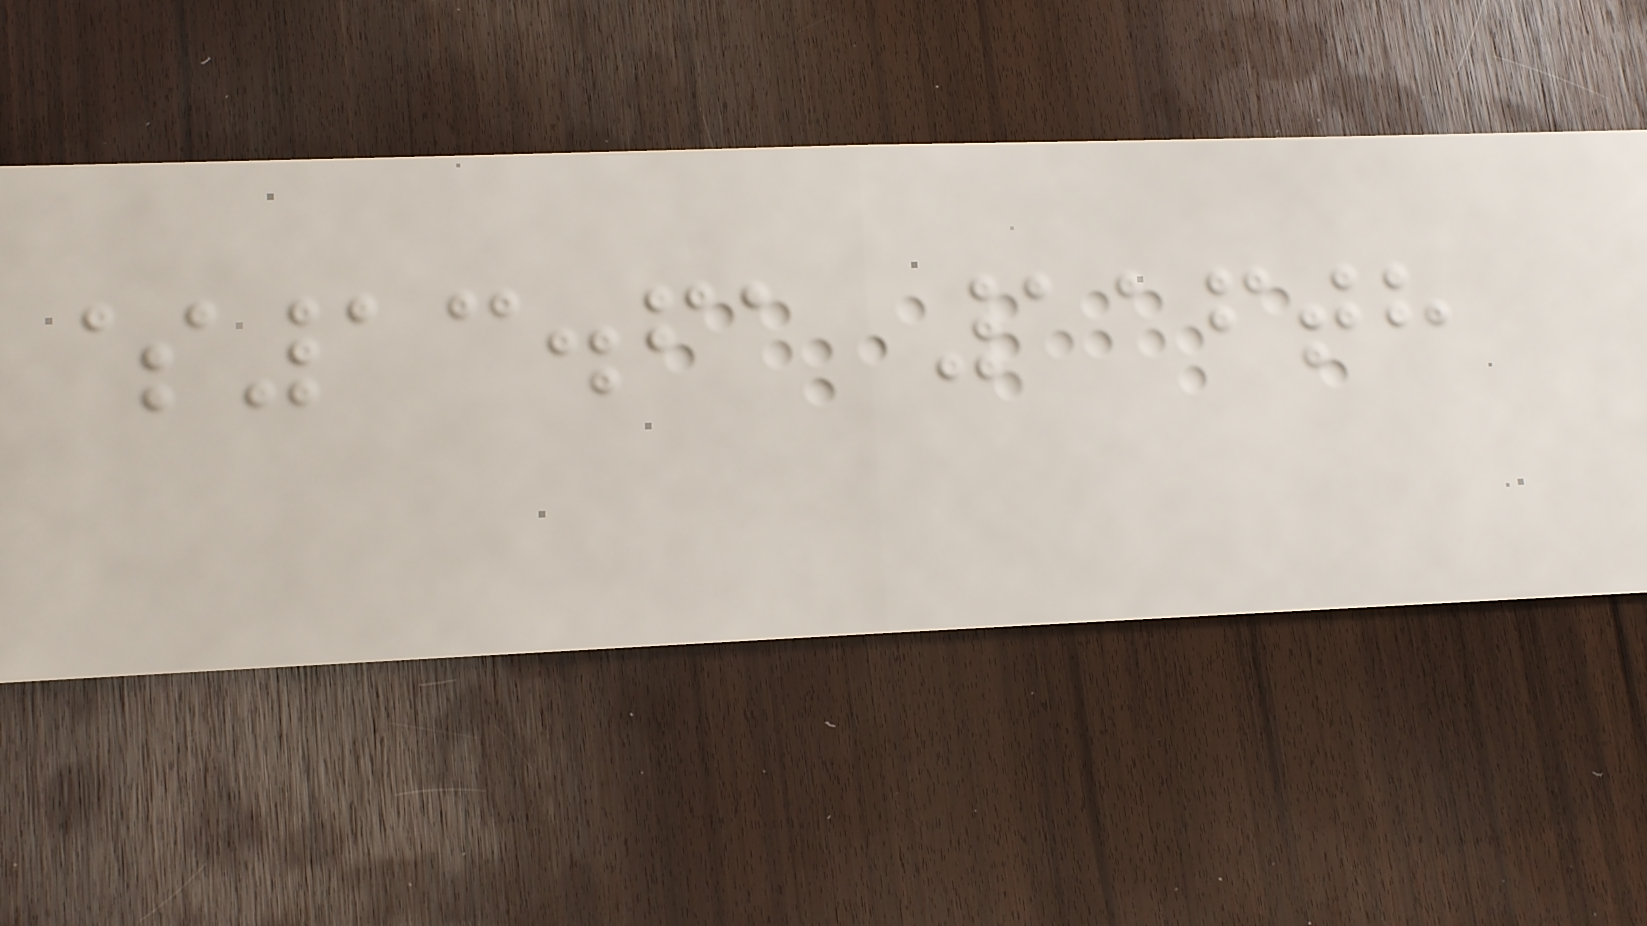$13.61 116th
